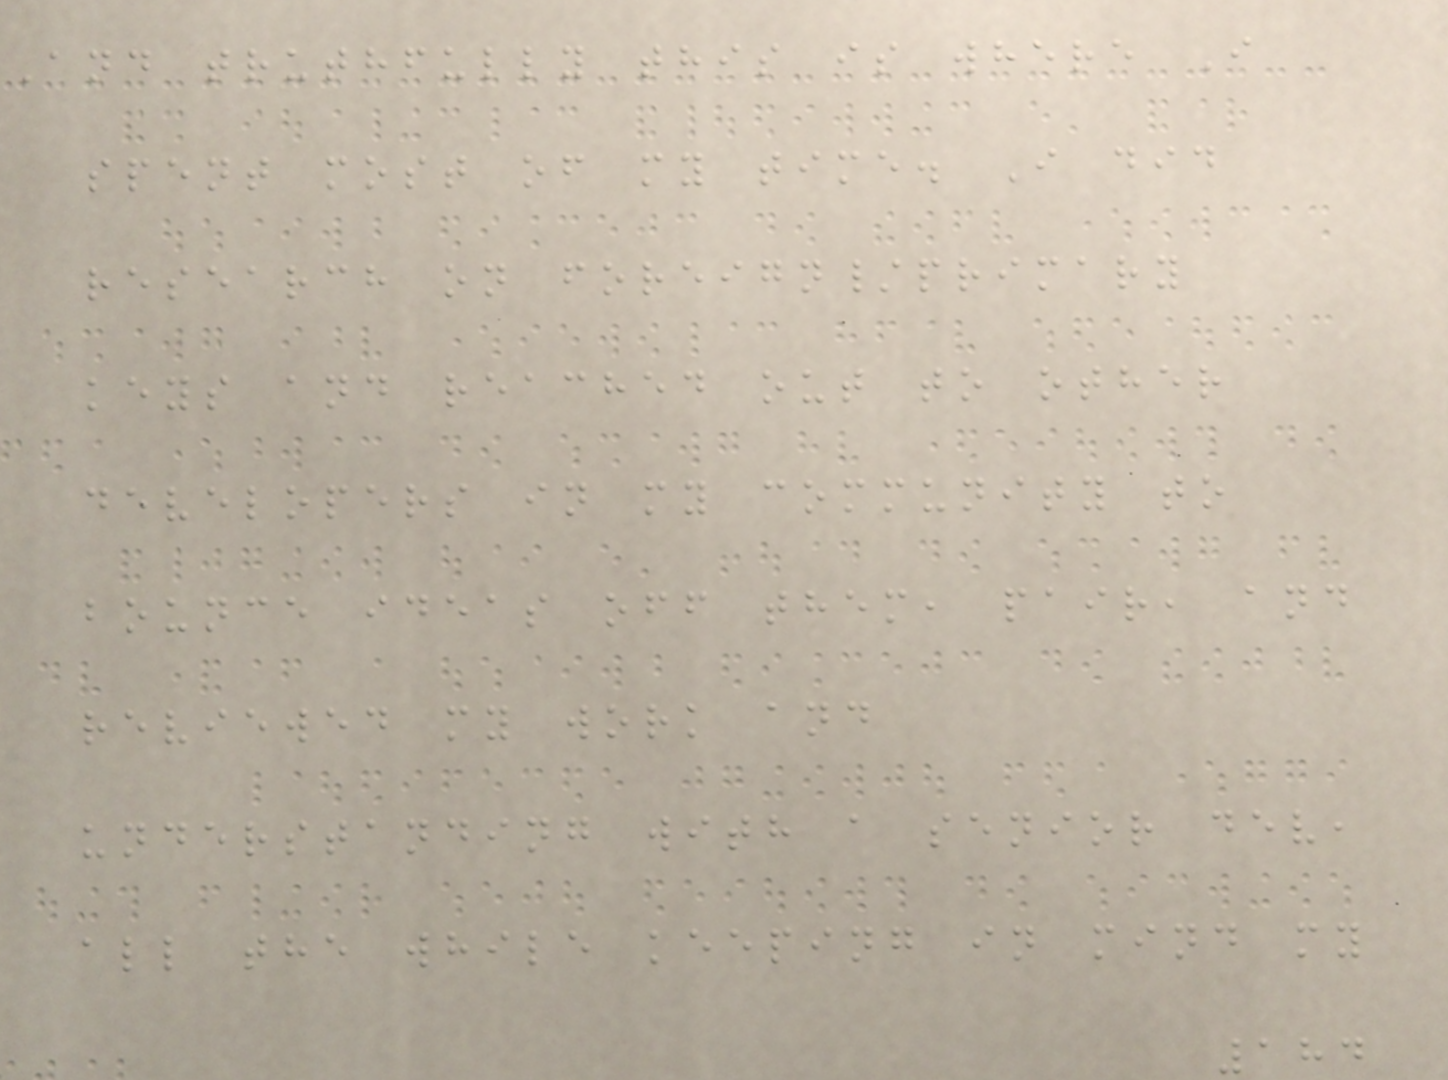And truthfully this is where I
spent most of my time. I did
research on foreign/primary
keys and reached out to other
developers in my community to
bounce ideas off them, pair, and
reviewed my work and
understanding with a senior dev,
all the while keeping in mind my
184
